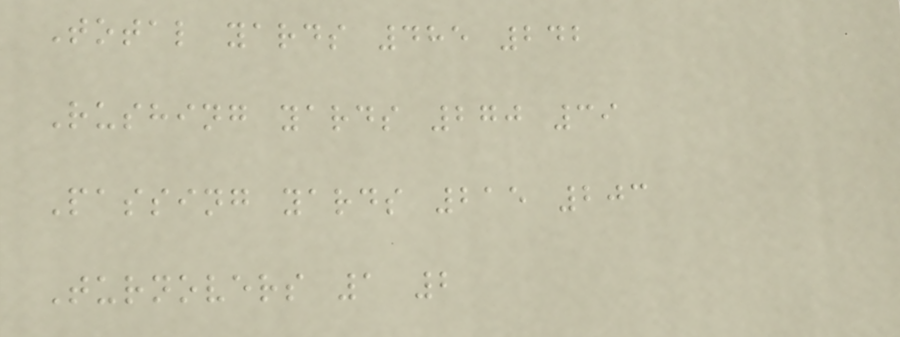Total yards 485 242
Rushing yards 270 39
Passing yards 215 203
Turnovers 1 2
